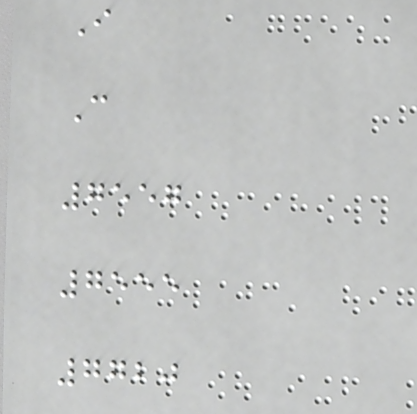I
C
7557
7555
7720
